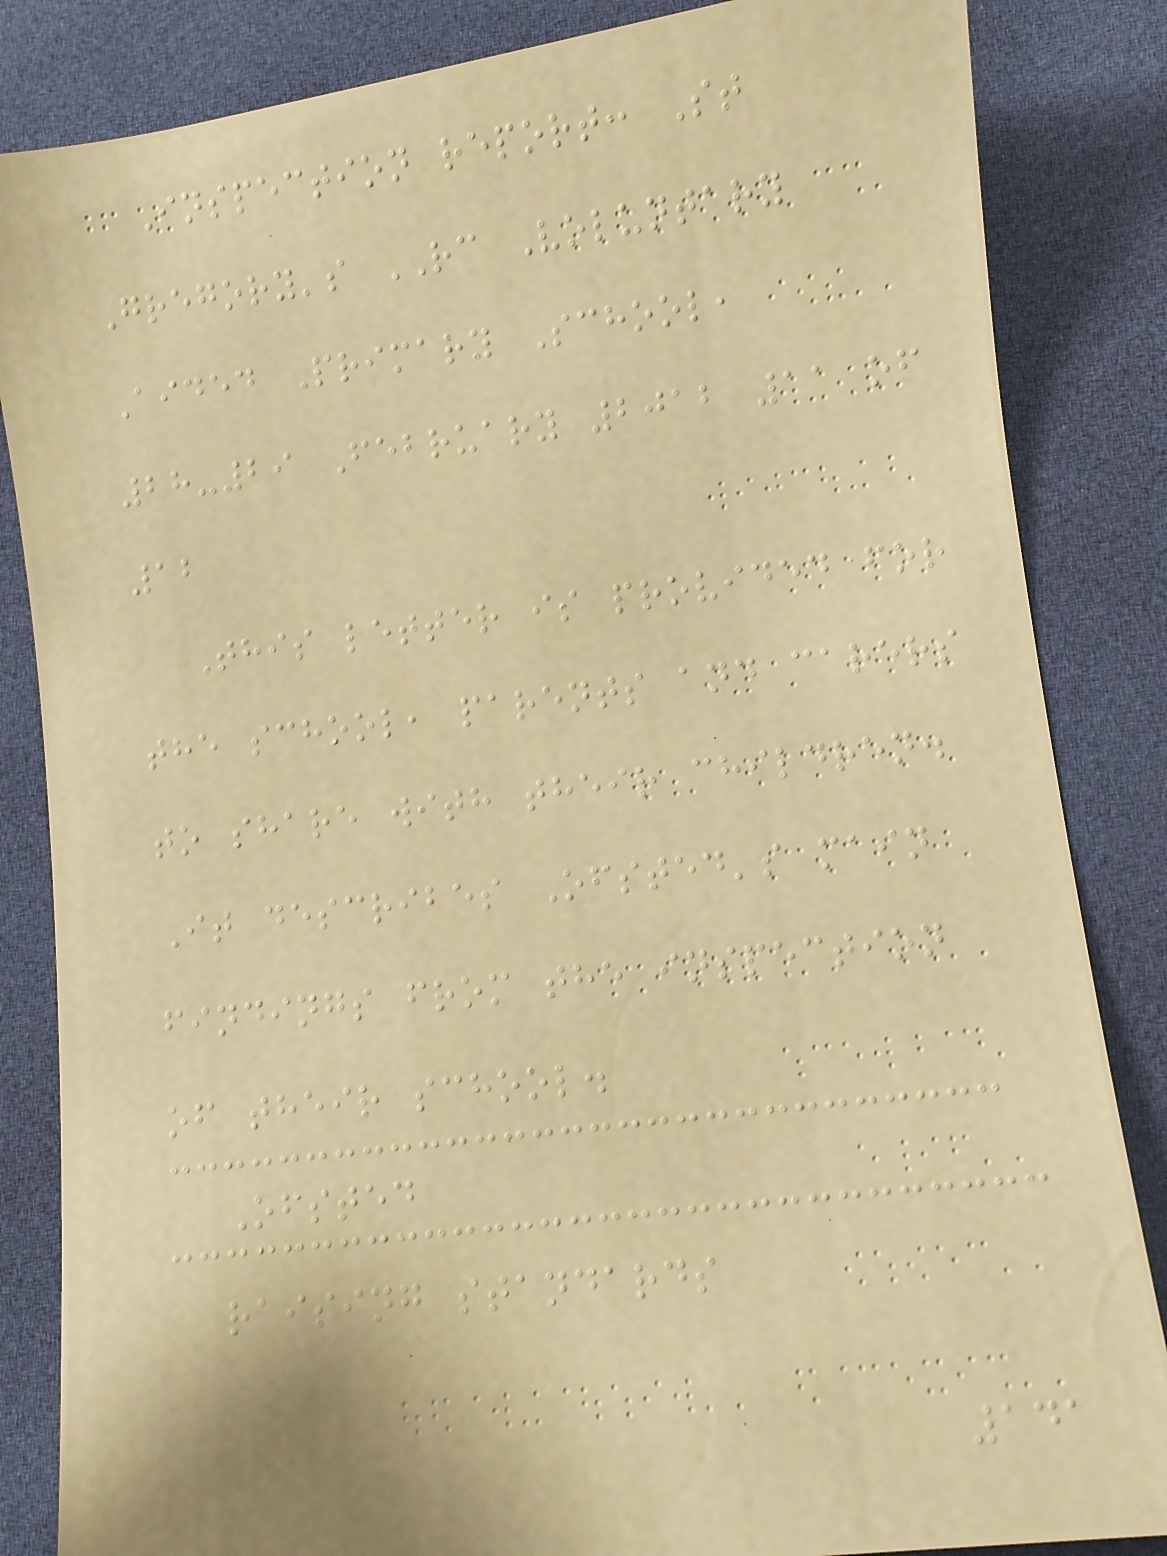Inspection report: St
Gregory's RC Voluntary
Aided Primary School,
28-29 February 2012 11 of
12
This letter is provided for
the school, parents and carers
to share with their children.
It describes Ofsted's main
findings from the inspection
of their school.
Ofsted
raising standards
141
